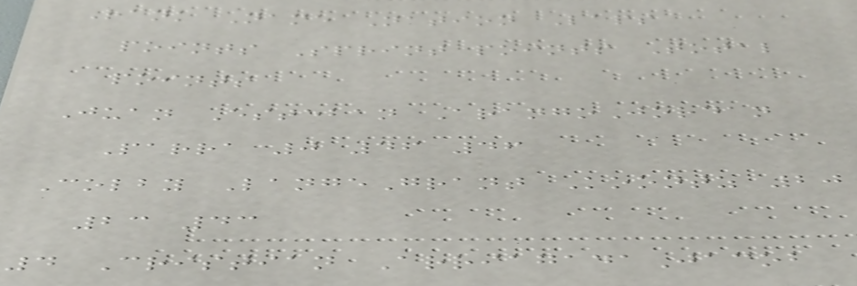Rank Name Nation Laps
points Sprint points Total
points
Juan Esteban ArangoJordan
Parra 0 46 46
Colby LangeGrant Koontz 20
23 43
4 Cristian ArriagadaJacob
